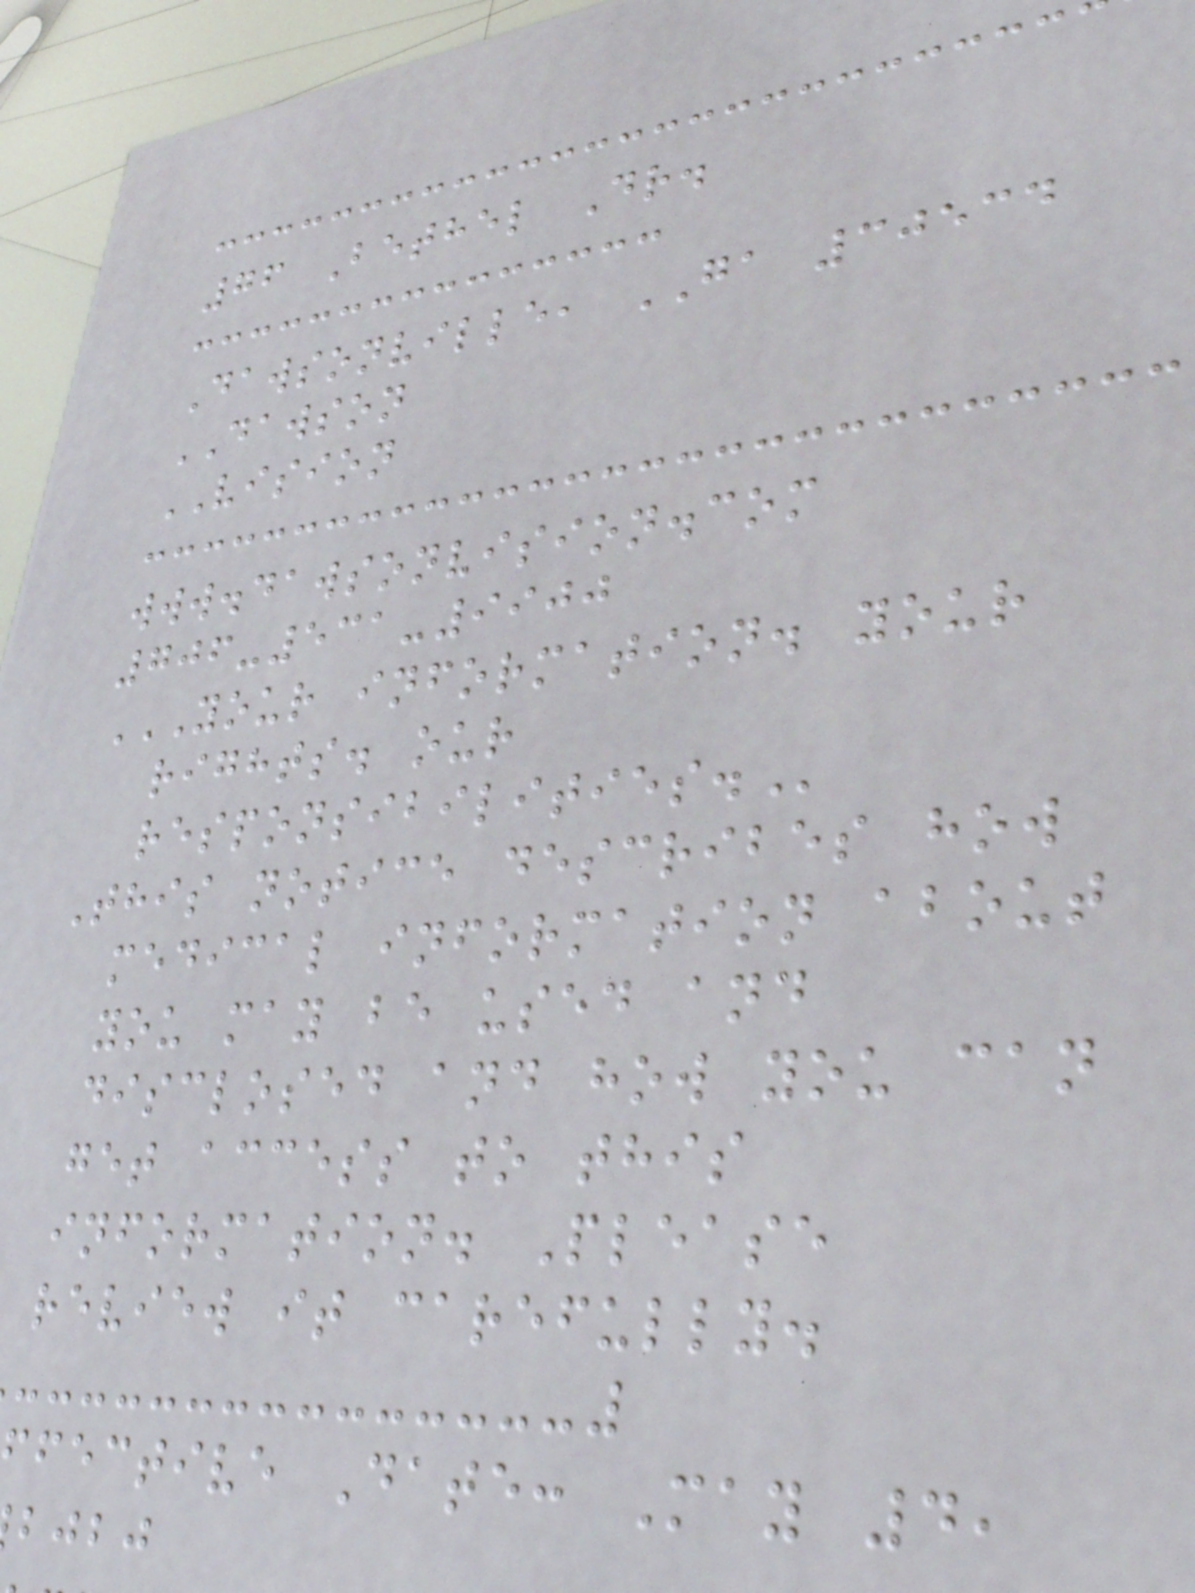76 Bethel Dr.
Dawsonville, GA 30534
DAWSON
VISION
www.dawsonvision.com
706-531-9900
YOUR INFORMATION. YOUR
rights. our
This notice describes how
medical information about
you may be used and
disclosed and how you can
get access to this
information. Please
review it carefully.
fective Date: May 4,
bjbj
